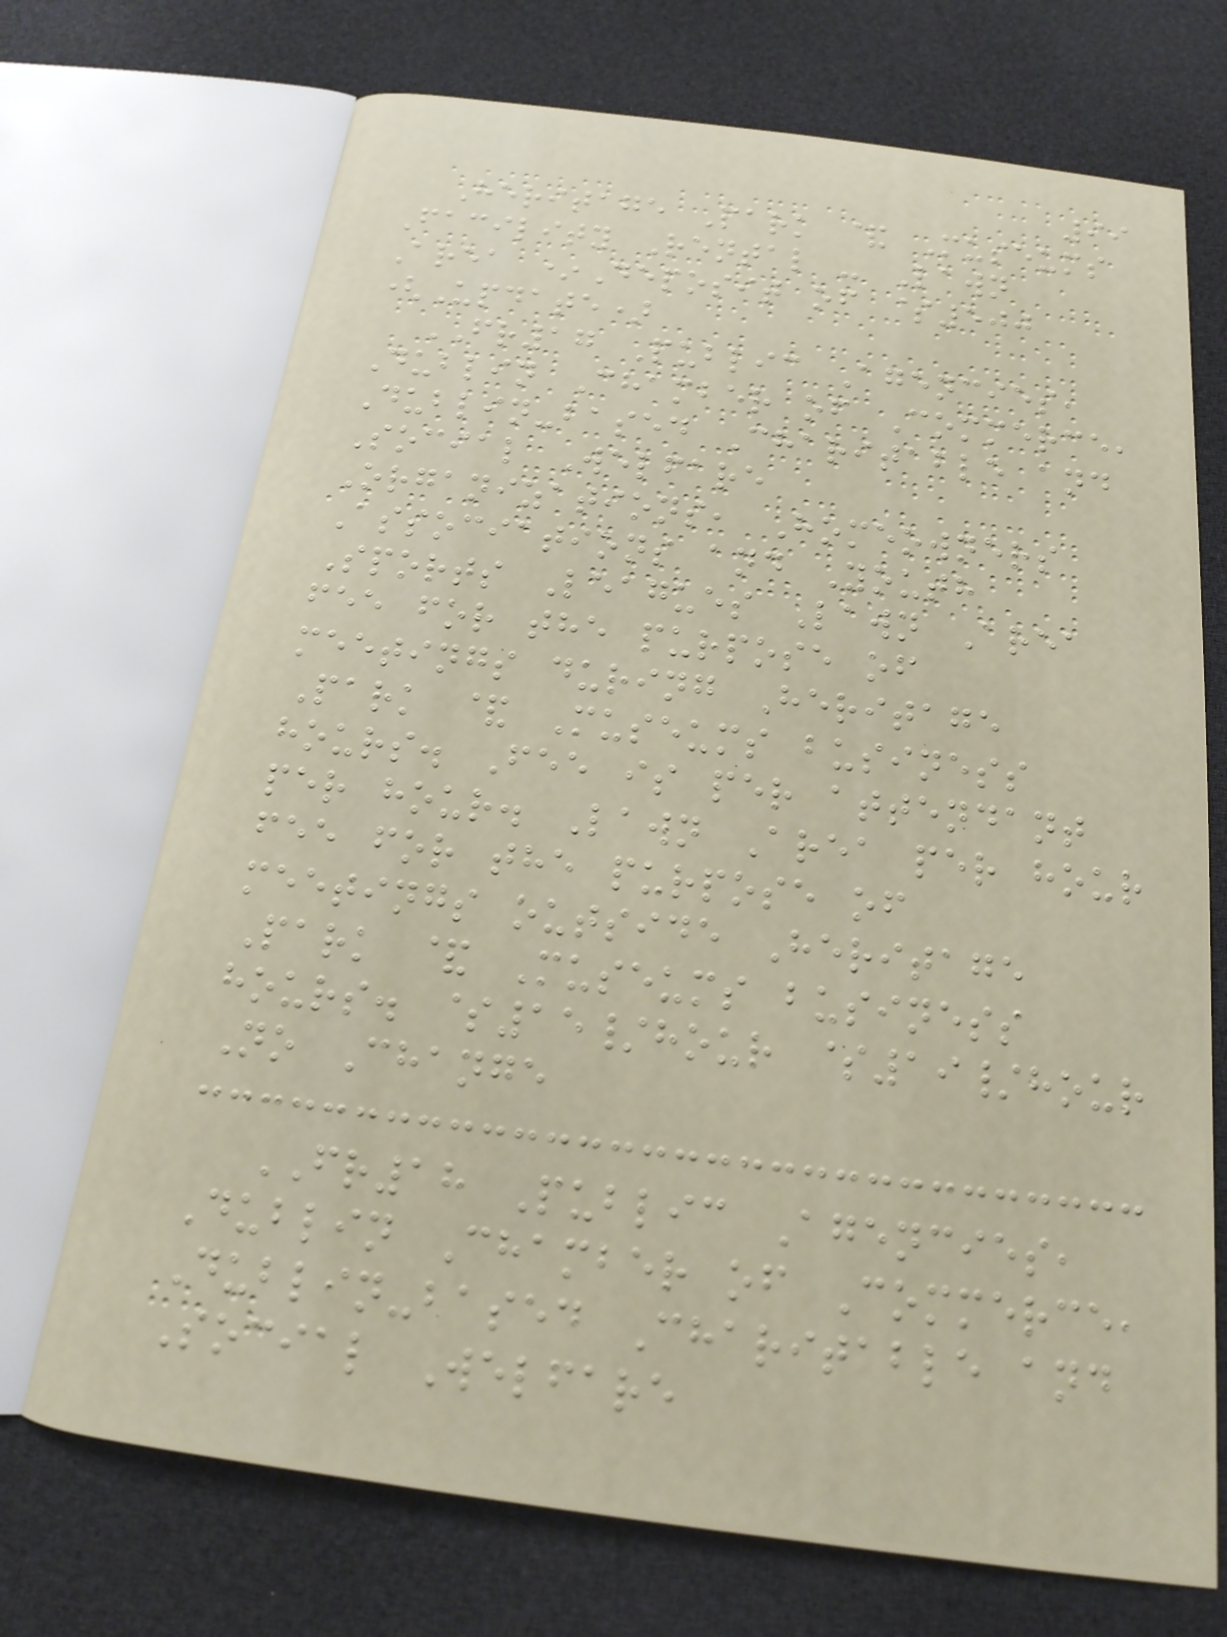99
Heritage Park & Museums
Facility Rental - Lawn
Area *Deposit of $500
(Update)
FR17 Public Agencies,
Dublin Chamber of Commerce,
Dublin-based Charitable and
Social Welfare
Organizations, Homeowners
Associations and Youth
Sports Leagues Lawn Area
fee for the purpose of
meetings during Heritage
Park & Museums business
hours. Fee is per attendant
per hour. Lawn Area per hour
fee for the purpose of
meetings outside Heritage
Park & Museums business
hours. $15/hour $19/hour
No Change
FR18 Public Agencies,
Dublin Chamber of Commerce,
Dublin-based Charitable and
Social Welfare
